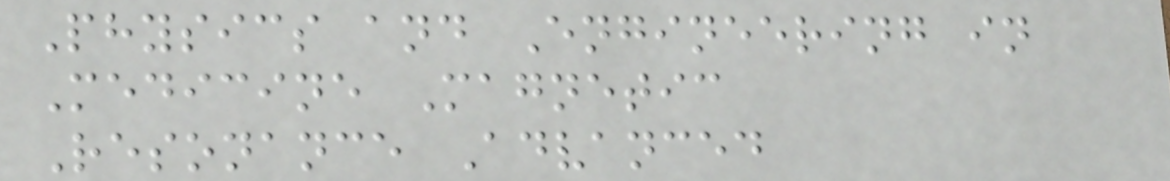Physics and Engineering in
Medicine Magnetic
Resonance Advanced
